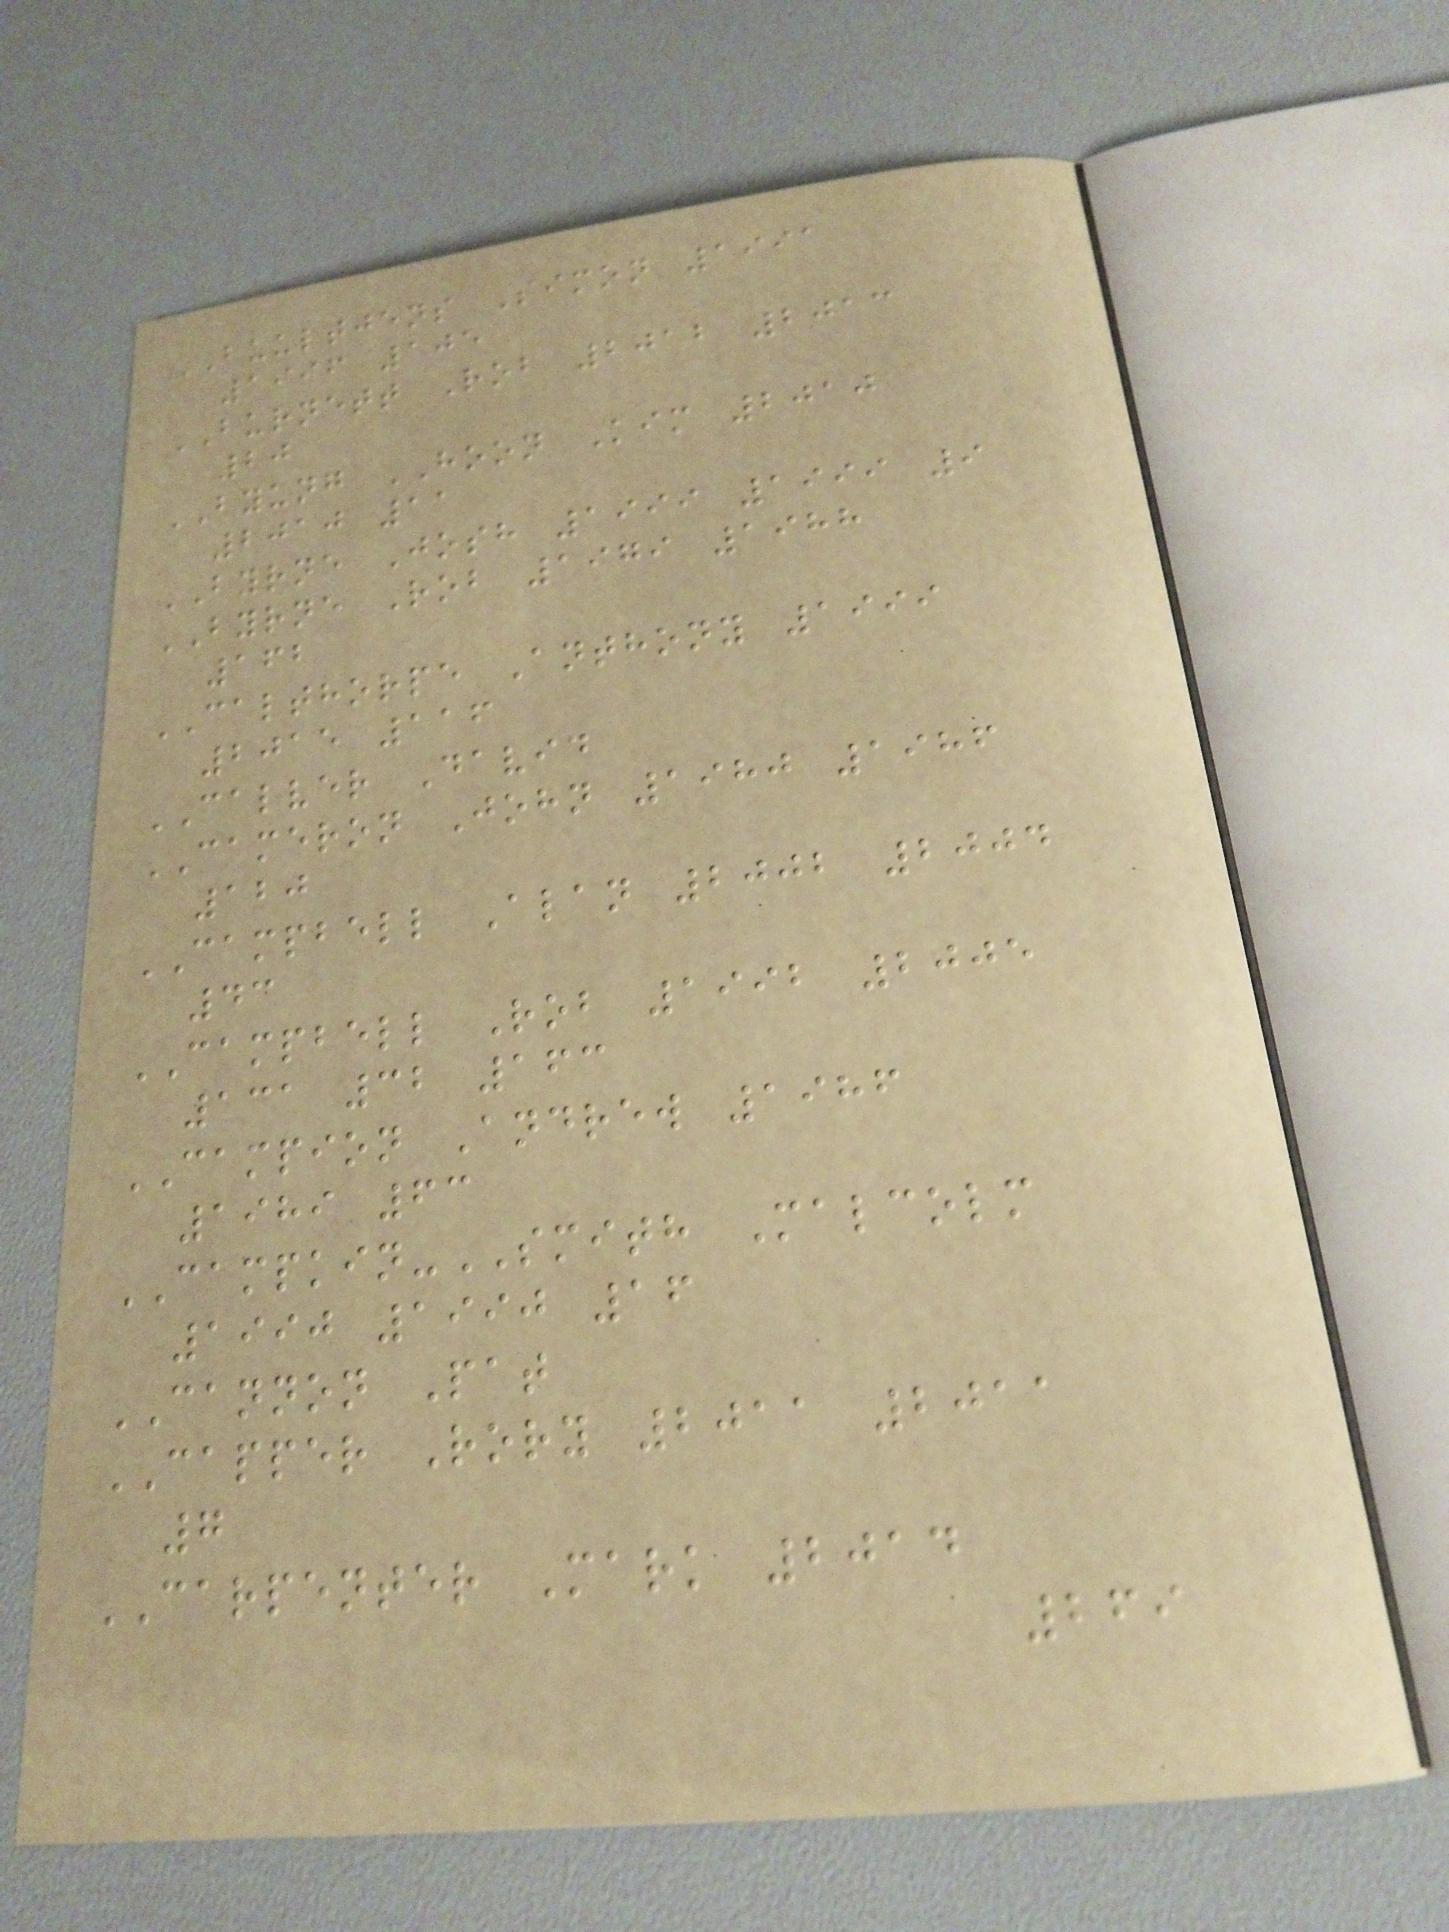BUULTJENS Simon 1991
1996 105
BURNETT Rob 2012 2013
20
BYUNG HOON Kim 2010
2010 11
BYRNE Josh 1999 1999 9
BYRNE Rob 1979 1988
162
CALTHORPE Anthony 1999
2015 116
CALVER David
CAMERON John 1980 1986
120
CAMPBELL Alan 2002 2004
43
CAMPBELL Rob 1992 2005
131 32 163
CAMPION Andrew 1986
1989 63
CAMPKIN-SMITH Malcolm
1990 1990 16
CANNON Pat
CAPPER Rory 2011 2011
7
CARPENTER Mark 2014
269
